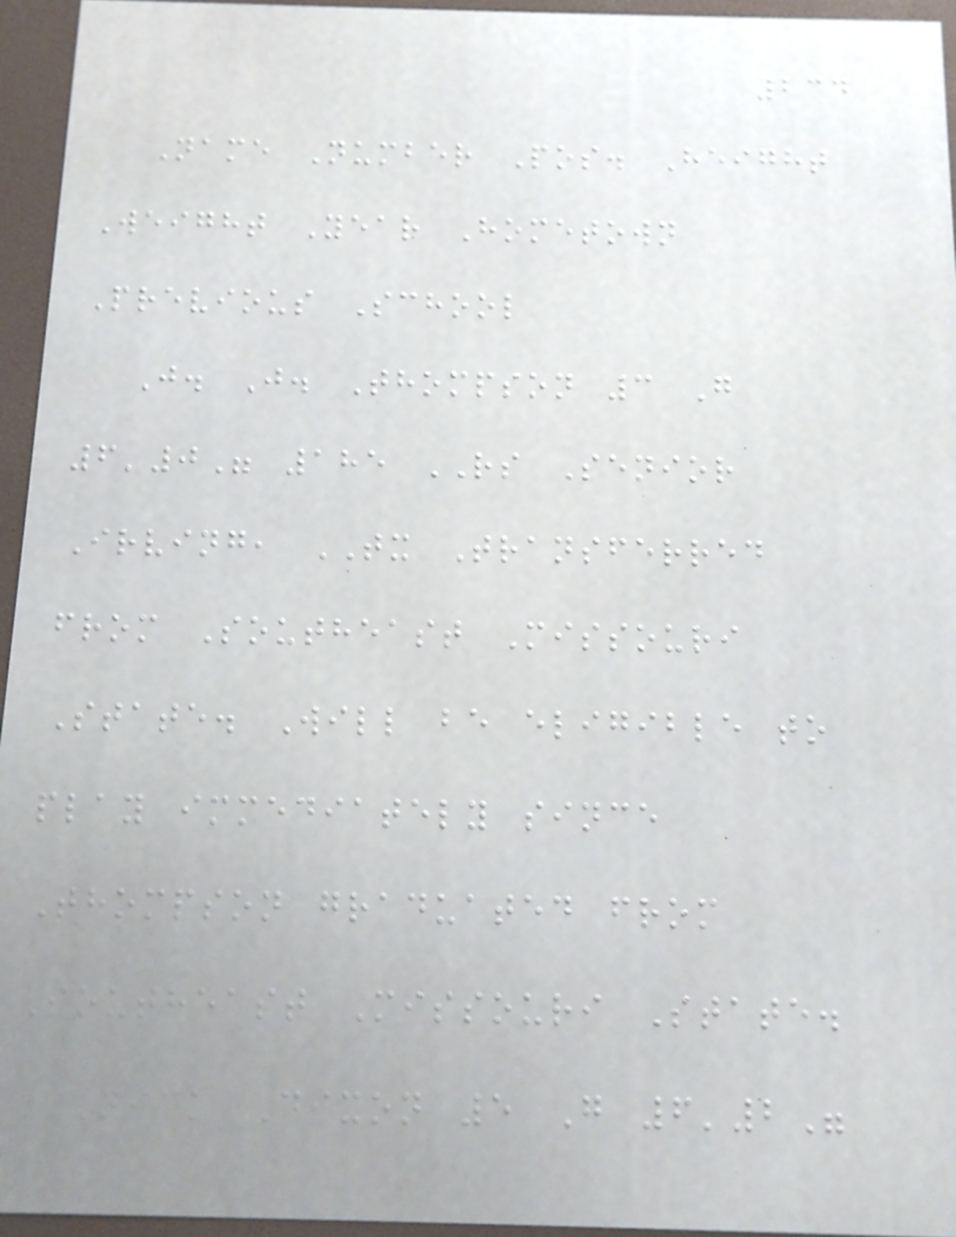234
Name Number Pos. Height
Weight Year Hometown
Previous School
J. J. Thompson 3 G
6'0" 185 RS Senior
Irving, TX Transferred
from Southeast Missouri
State. Will be eligible to
play immediately since
Thompson graduated from
Southeast Missouri State.
Nick Dixon 5 G 6'2"
